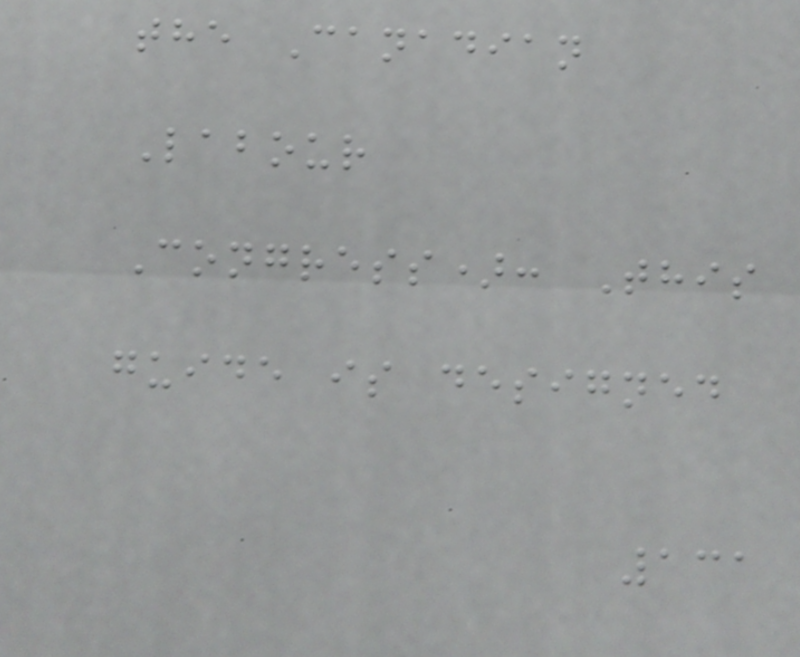the Canadian
Labour
Congress): This
guide is designed
131
